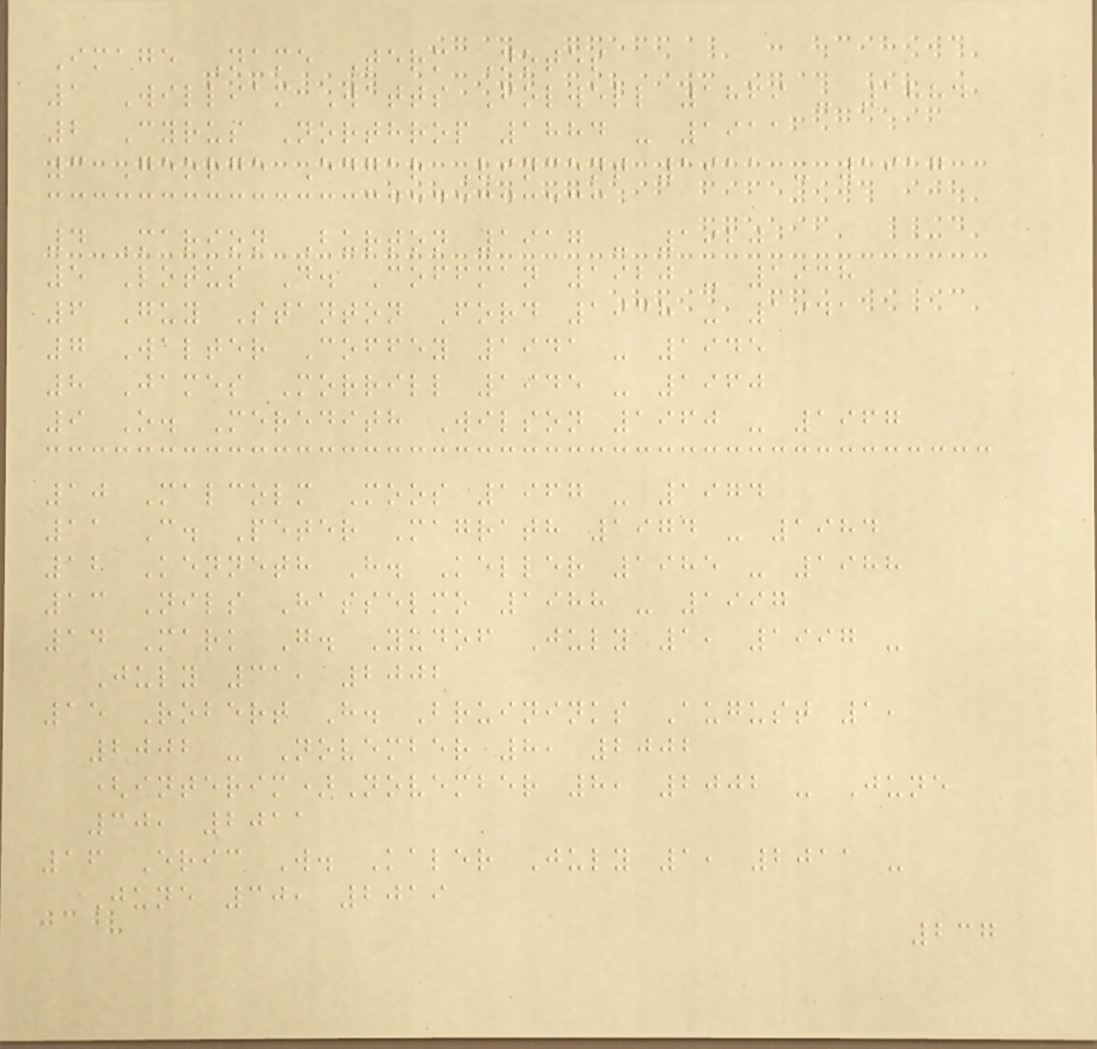Image Name Term Notes
1 William Watts Folwell 1869 - 1884
2 Cyrus Northrop 1884 - 1911
3 George Edgar Vincent 1911 - 1917
4 Marion Burton 1917 - 1920
5 Lotus D. Coffman 1920 - 1938
6 Guy Stanton Ford 1938 - 1941
7 Walter Coffey 1941 - 1945
8 James Morrill 1945 - 1960
9 O. Meredith Wilson 1960 - 1967
10 Malcolm Moos 1967 - 1974
11 C. Peter Magrath 1974 - 1984
12 Kenneth H. Keller 1985 - 1988
13 Nils Hasselmo 1988 - 1997
14 Mark G. Yudof July 1, 1997 -
July 31, 2002
15 Robert H. Bruininks August 1,
2002 - November 8, 2002
(interim)November 8, 2002 - June
30, 2011
16 Eric W. Kaler July 1, 2011 -
June 30, 2019
237
